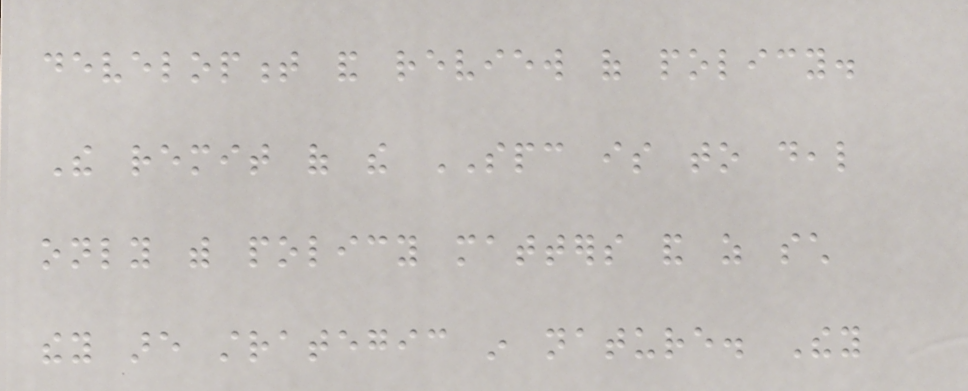development and review of policy.
The remit of the SPC is to deal
only with policy matters and as such
they are strategic in nature. They
